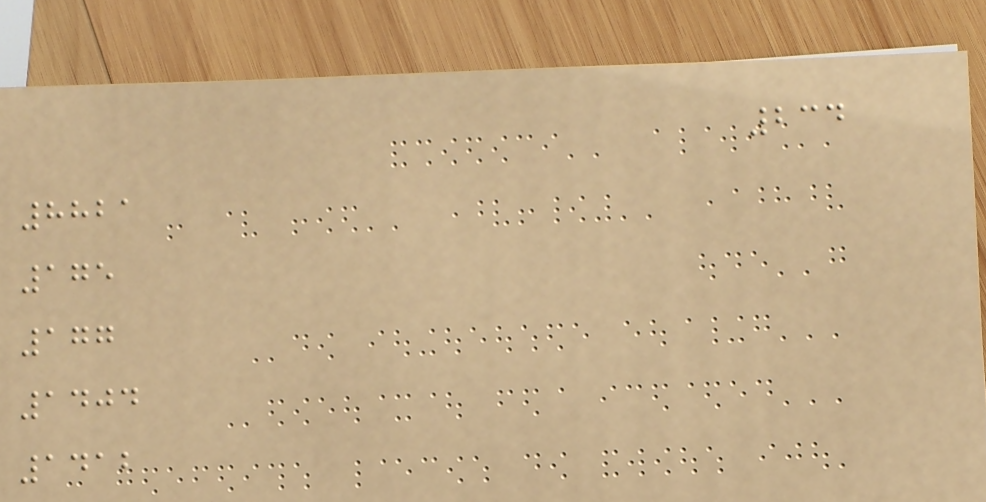234
8821
175
177
1404
1412
